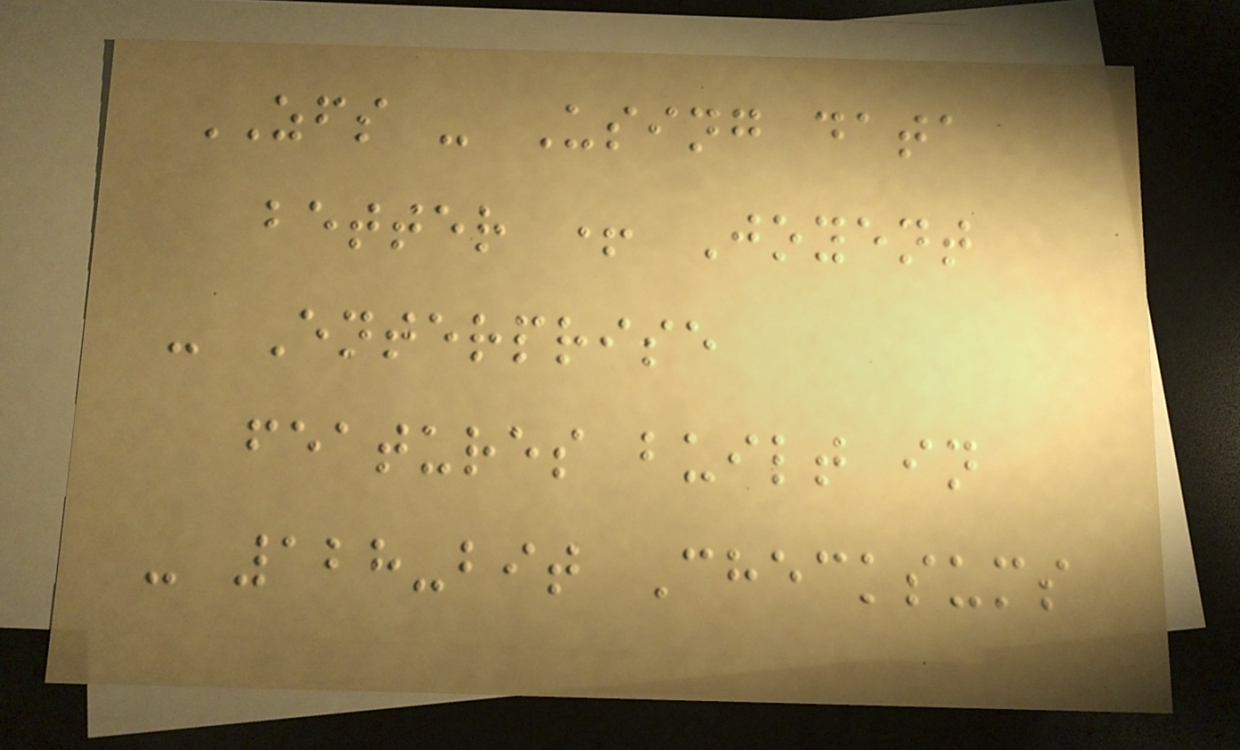ZFS - Using data
better + Joyent
- Enterprise
features built in
- 128-bit Checksums
